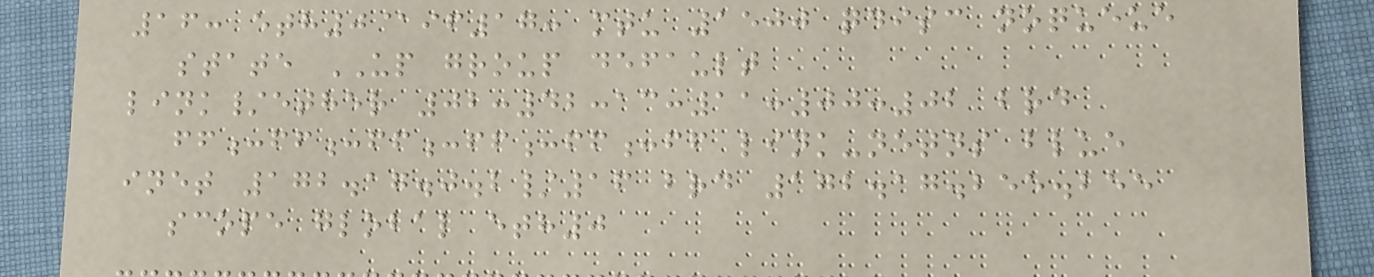16: eth0@if17: mtu 1500 qdisc noqueue
state UP group default
link/ether 02:42:ac:11:00:02 brd
ff:ff:ff:ff:ff:ff link-netns blue
inet 172.17.0.2/16 brd 172.17.255.255
scope global eth0
